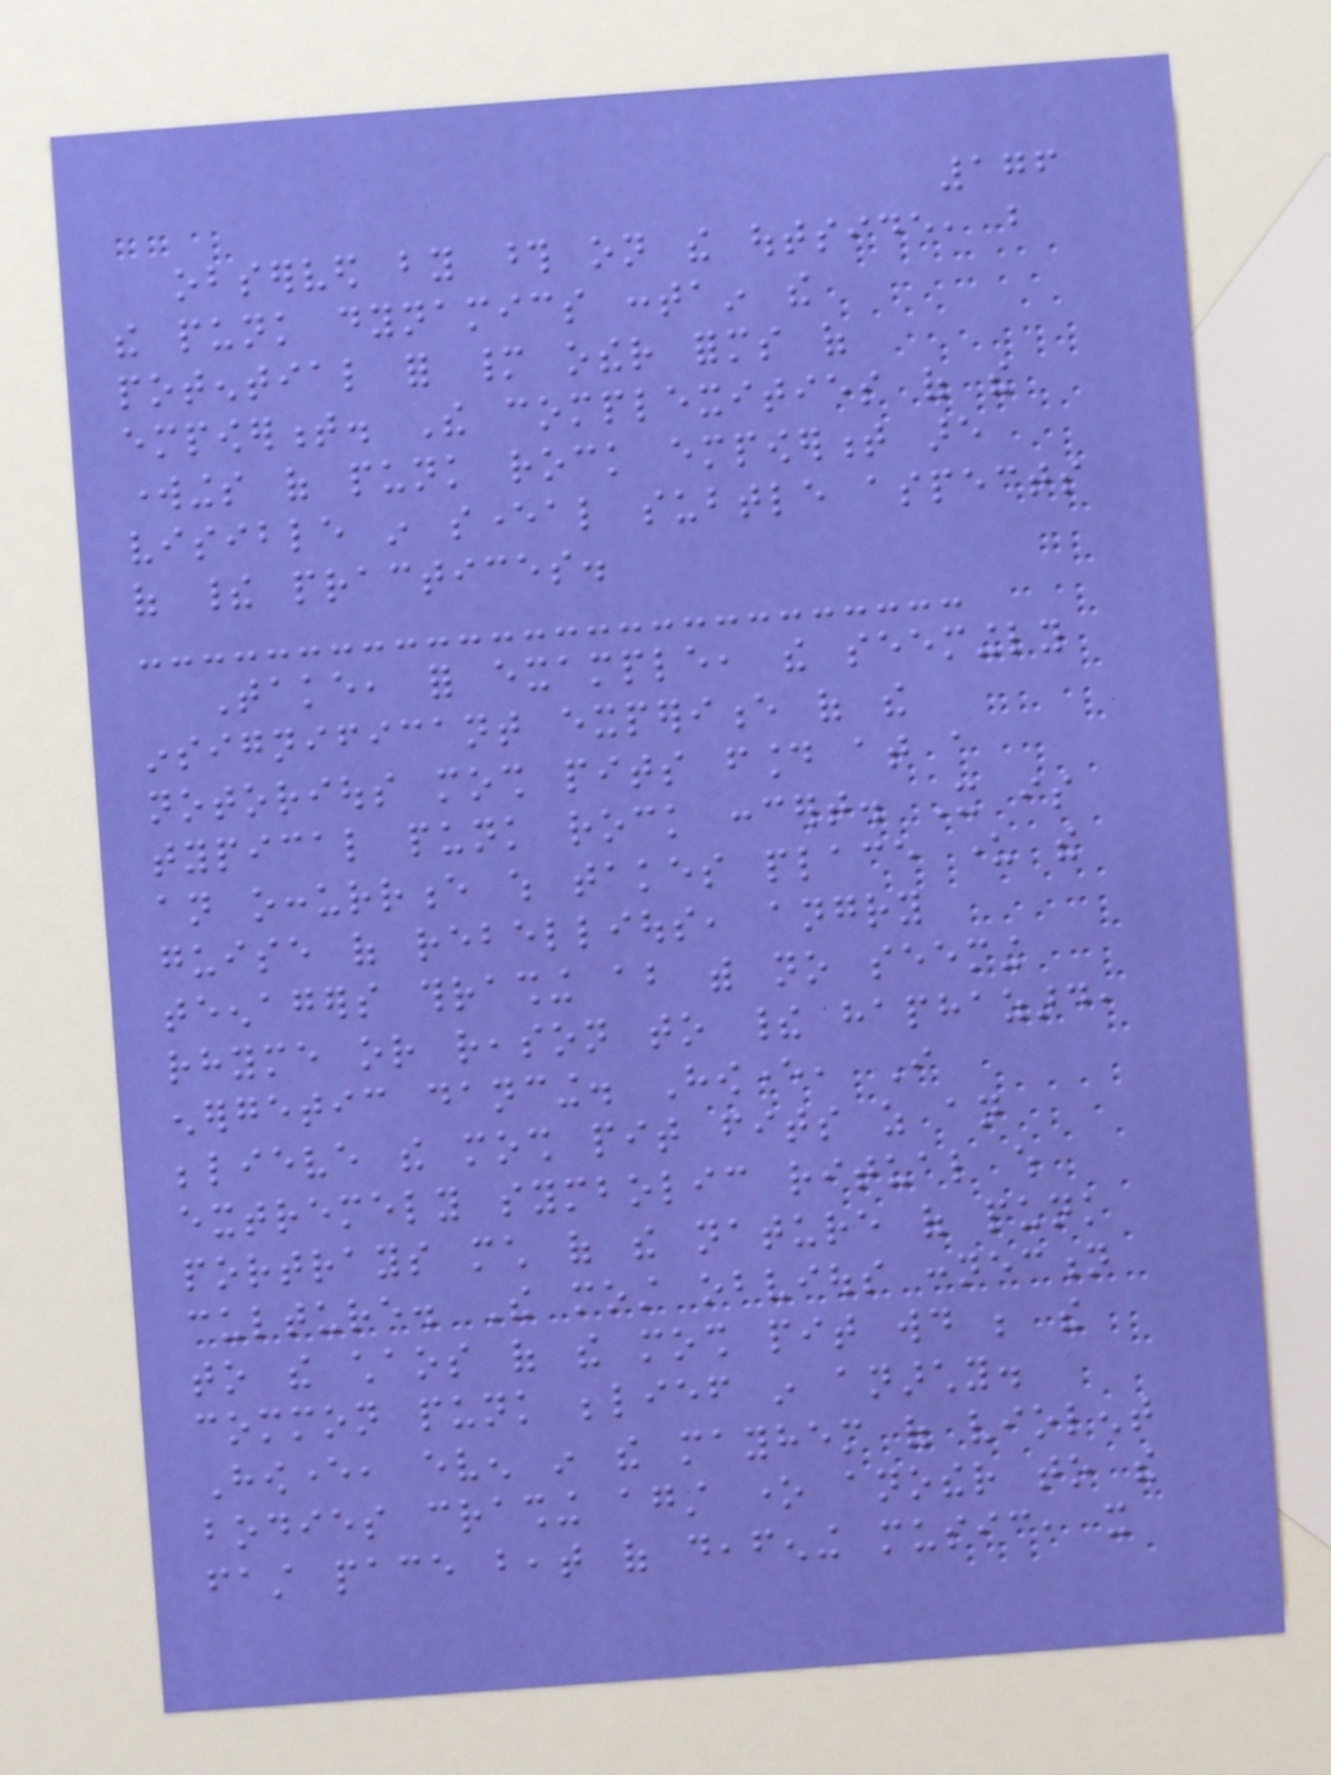176
observed by those on the outside, but
the punk dynamics contain the
potential for many other forms of
empowerment. The complexities of the
workings of punk rock empowerment are
visible in several subtle aspects
of their practices.
Take, for example, the seemingly
insignificant experience of the
notorious mosh pits found at a
typical punk rock concert. It is
an occurrence which takes place under the
guise of rebellious, angry
teenagers thrashing about with no seeming
rhyme or reason to their haphazard,
energetic dancing. However, I
believe the mosh pit fits as an
extremely symbolic ritual which
portrays much of the nature of punk
culture. The most obvious connection
to the chaos of the mosh pit would be the
common punk belief in anarchy.
However, even in the mayhem of violent
bodies crashing against one another to the
fast pace beat of deafening music, it
